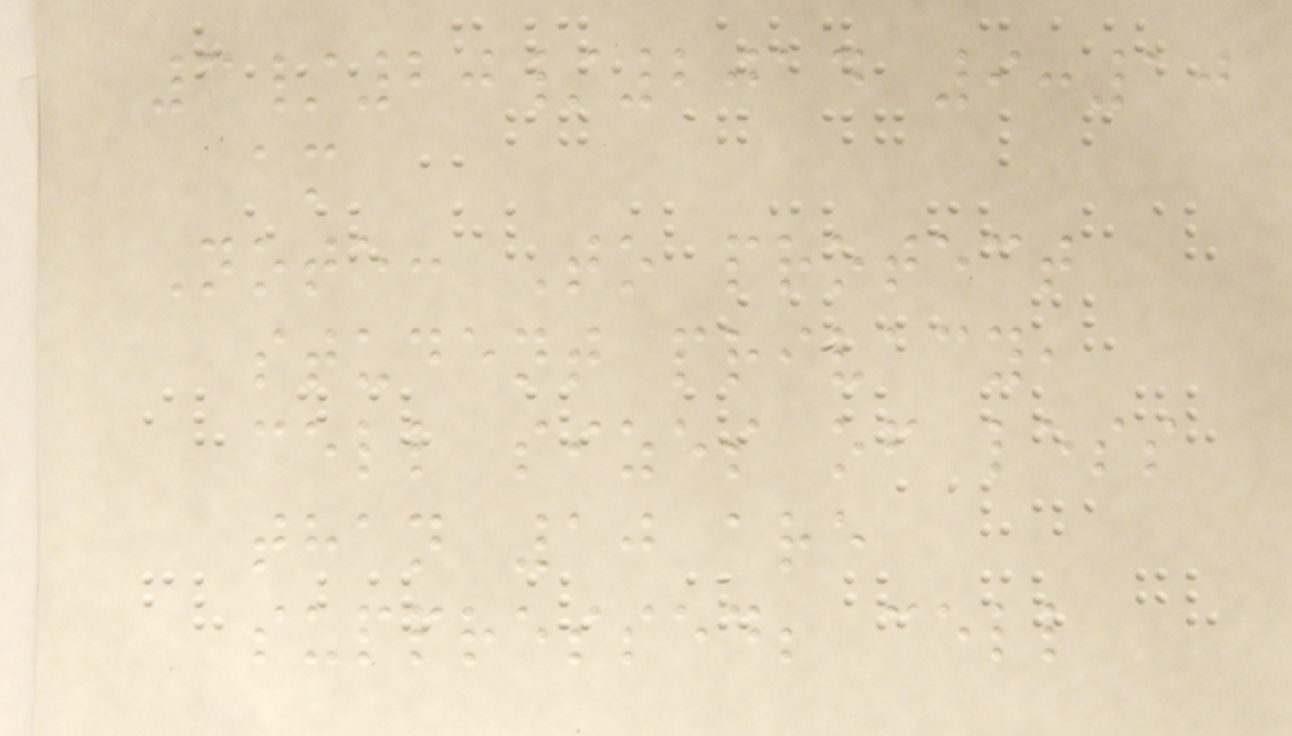3/20/2014 9:10
am
Note: To protect
student privacy,
cell sizes of less
than 10 are
suppressed; cell
